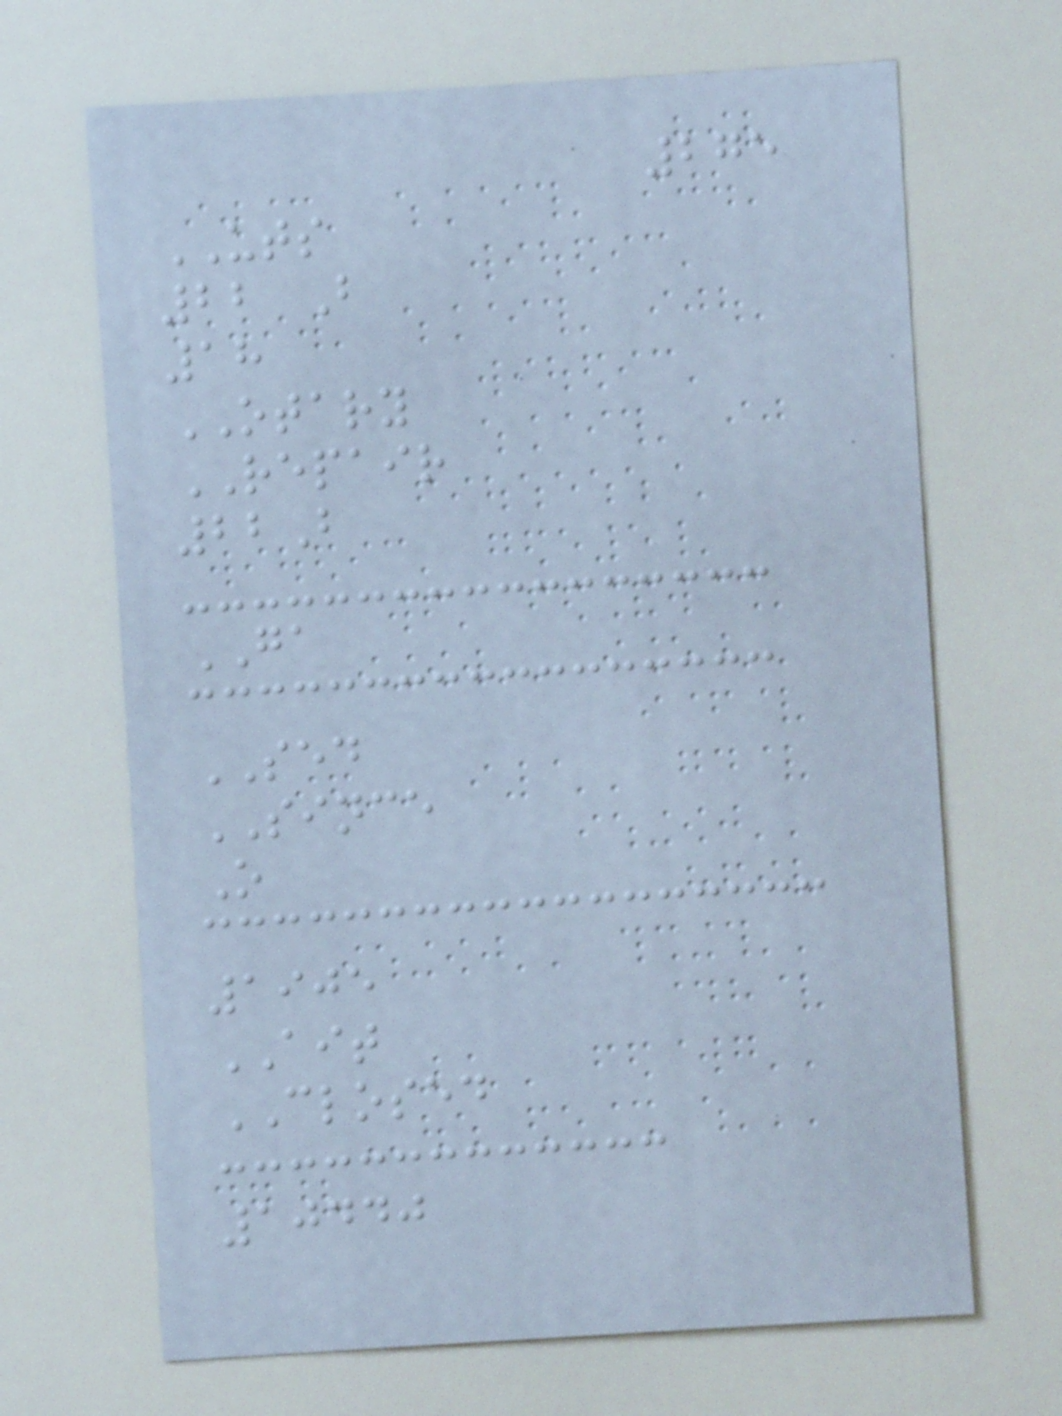275
UTS
22 B
18
OTARY
REPAIR
22B
GA
SED
SINCE
O
1905
AIT
CLOSED
10440
